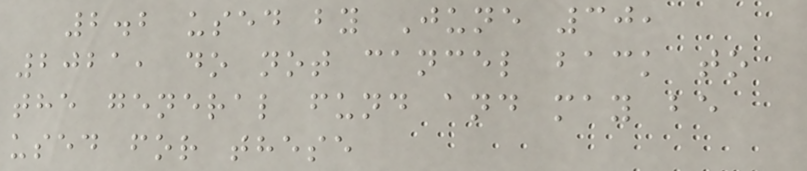2.2 used by June 30,
2021, do not cancel back to
the general fund and may be
used for these
